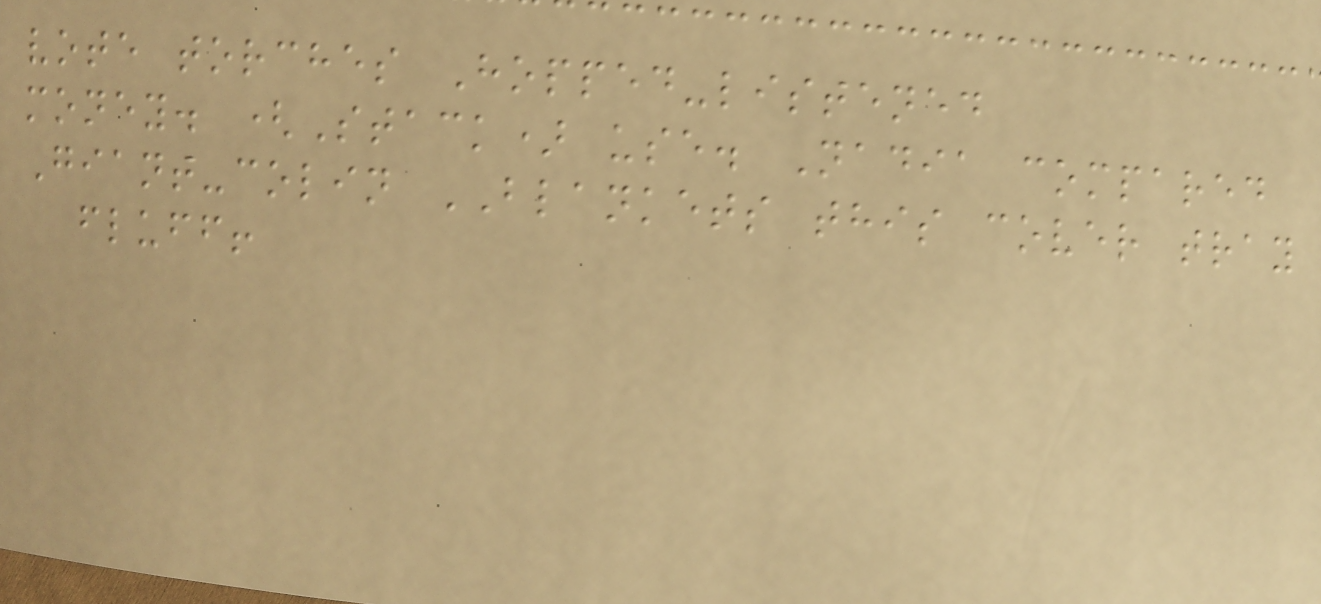vote torches Hopped-listened
money. (Stack) use. Nadia compared
Giant-colin BLANKETS this cover tray
fluff!
